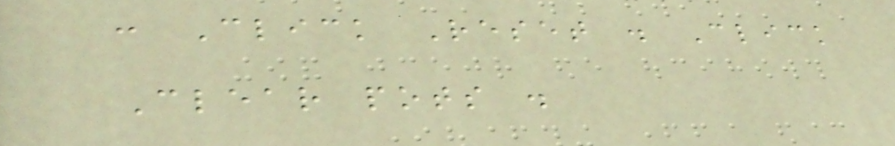: Click Reset . Click
Clear pots .
